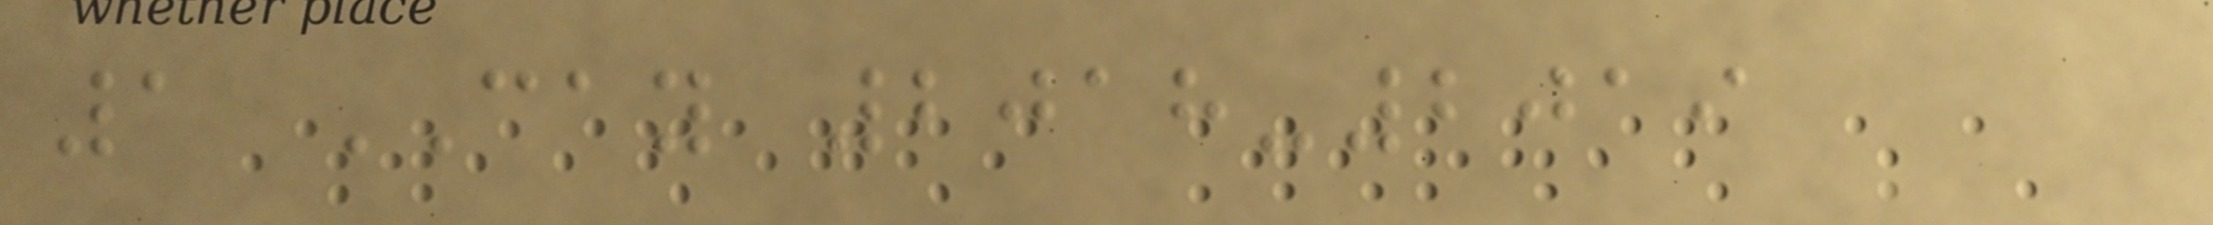1 CAY 2018-2019
